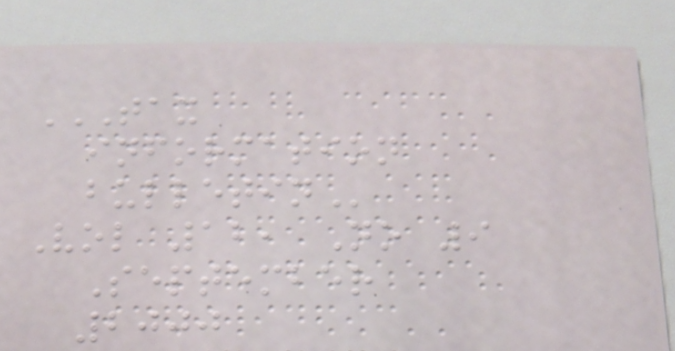TAX
INFORMATION
BULLETIN
Vol 12, No 9
September
2000
